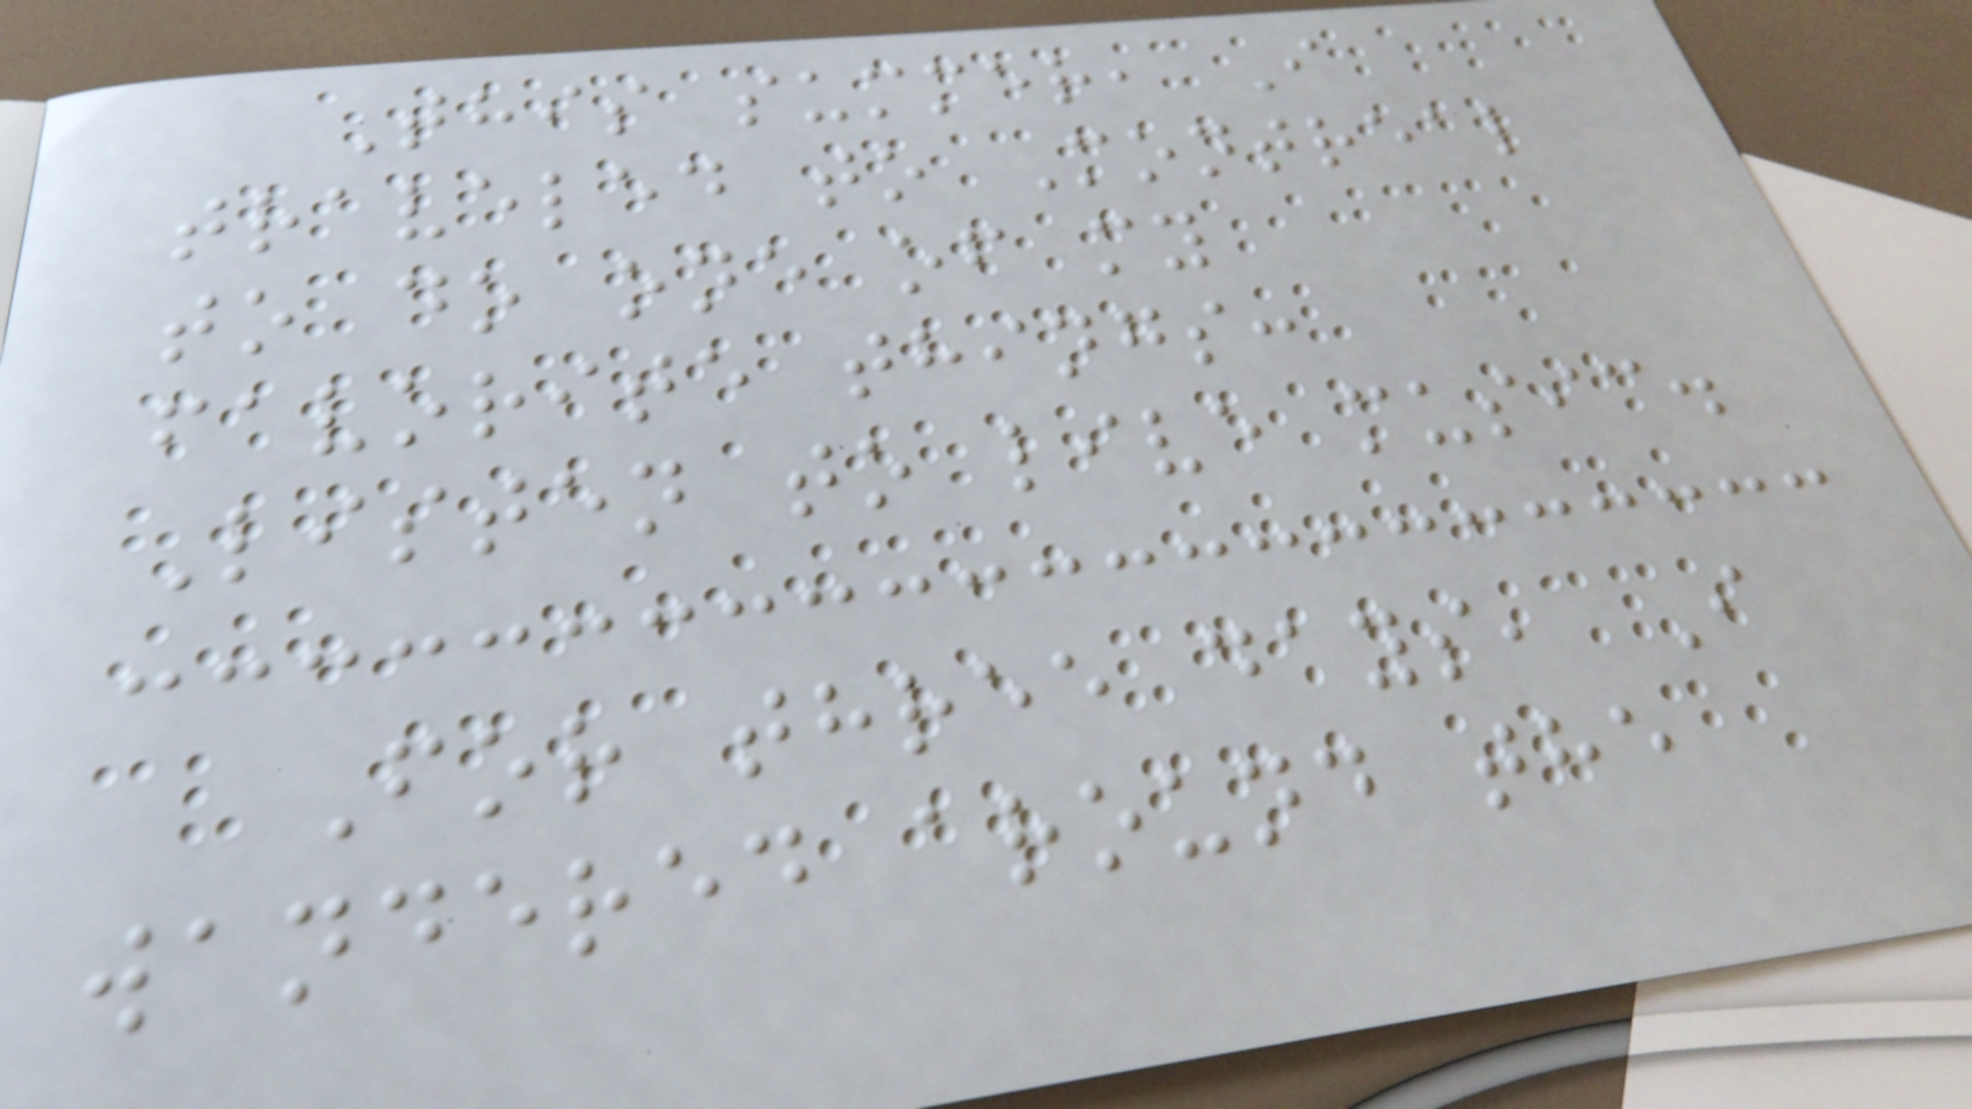This summer, I
traveled to Montreal
to do one of my
favorite things:
Listen to live music.
For three days, I
wandered around the
